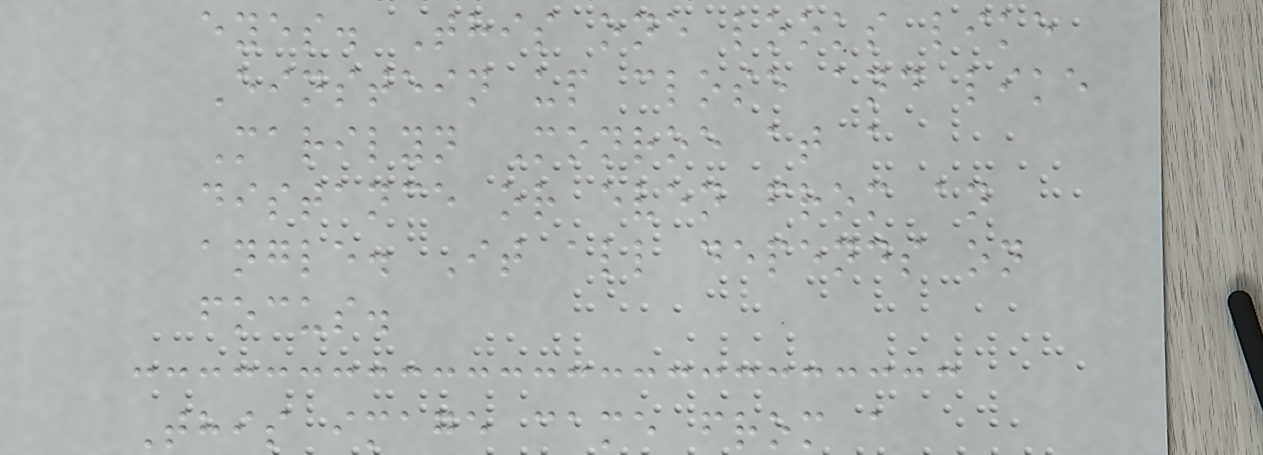eyes. This one looks like
Einstein up close and like
Marilyn Monroe at a
distance or even from an
angle. It all depends on
focus.
This image came from a
